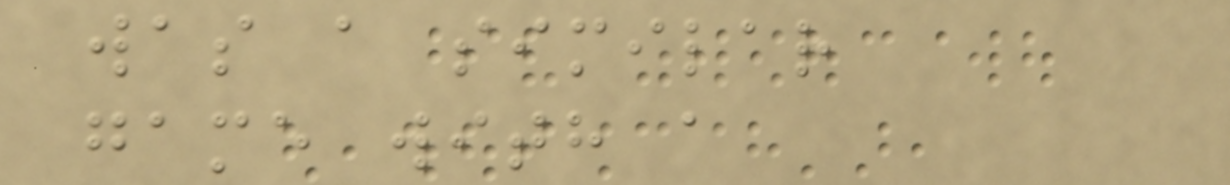was a similar
game with a
